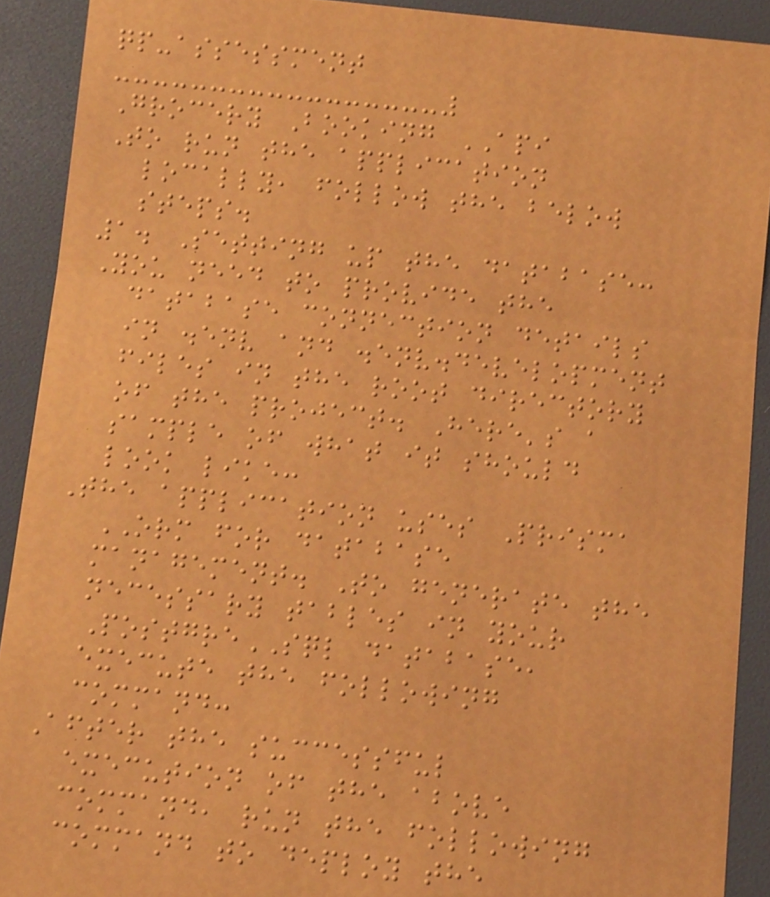qp-assessment
Grocery Booking API
To run the application
locally, follow the below
steps.
1. Setting up the database:
You need to provide the
database connection details
in .env and .env.development
files in the root directory
of the project. Here's a
sample of what it should
look like:
The application uses Prisma
ORM for database
management. To generate the
necessary tables in your
PostgreSQL database,
execute the following
command:
After the successful
execution of the above
command, run the following
command to deploy the
